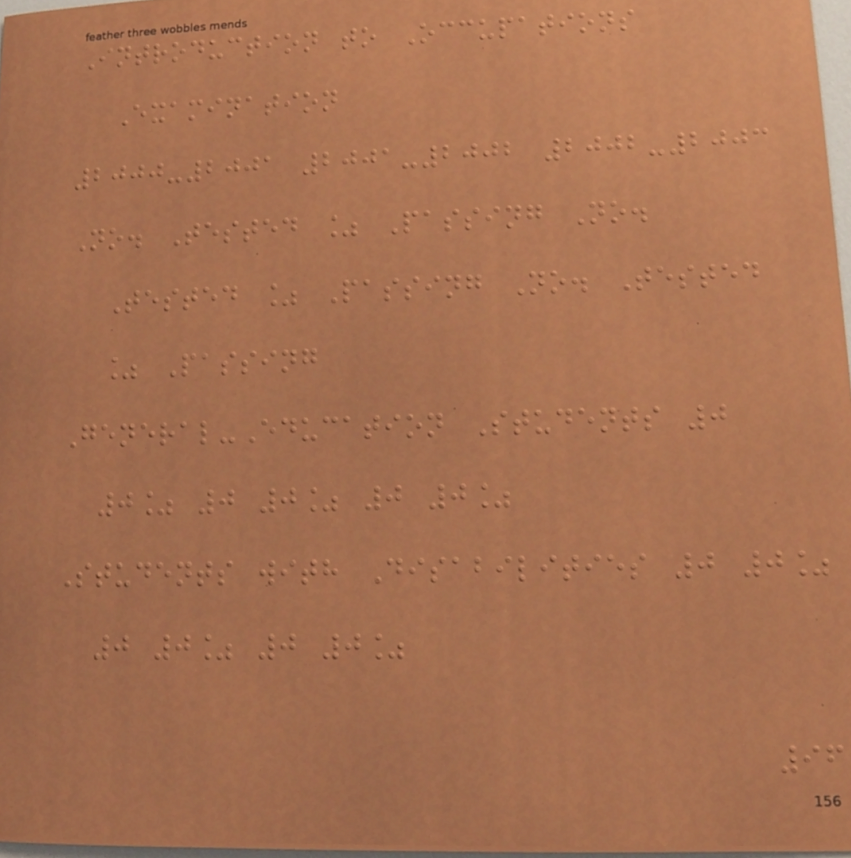Introduction to Occupations
Examination
2000-2001 2001-2002 2002-2003
No. Tested % Passing No.
Tested % Passing No. Tested
% Passing
General-Education Students 0
0% 0 0% 0 0%
Students with Disabilities 0 0%
0 0% 0 0%
96
